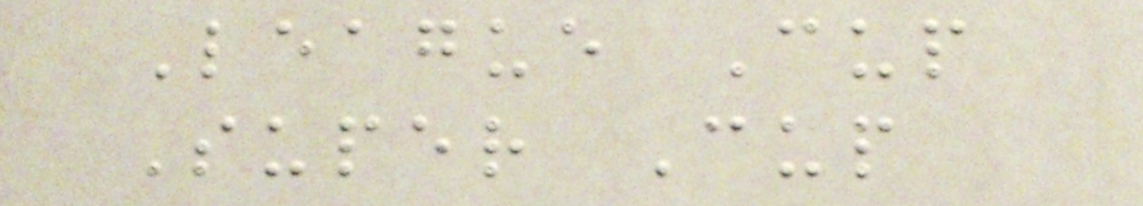League Cup
Super Cup
